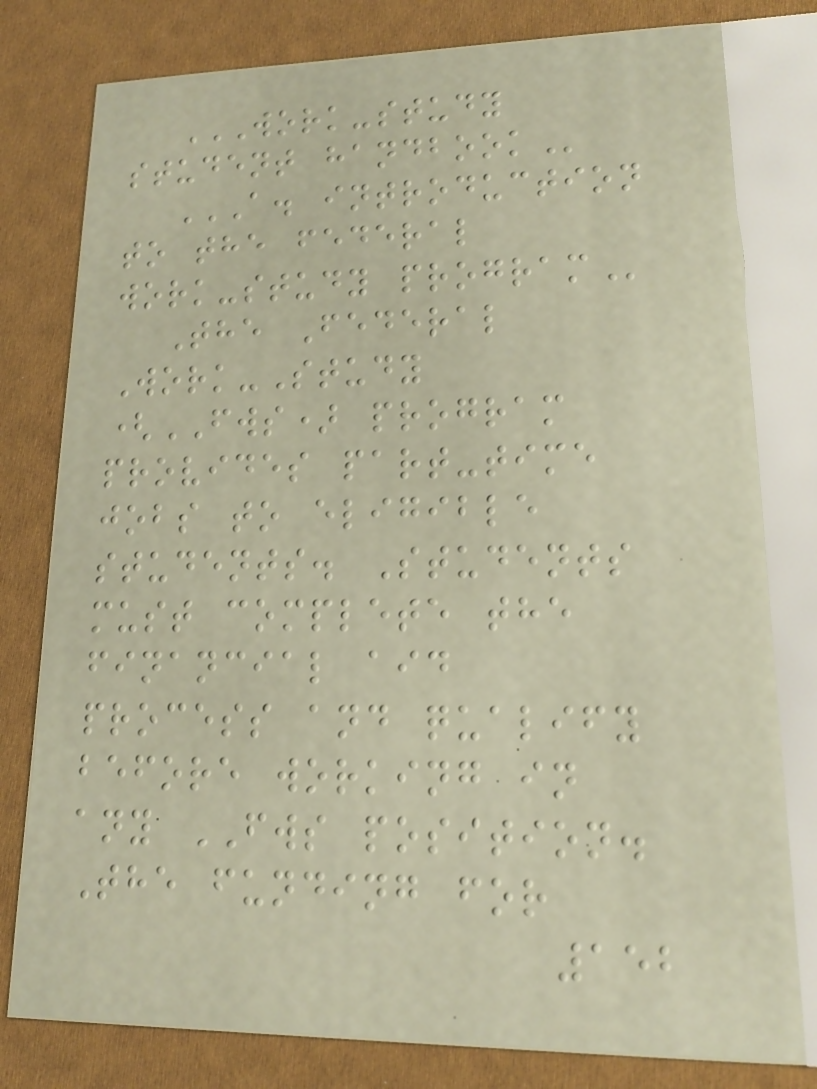WORK-STUDY
STUDENT HANDBOOK
A. INTRODUCTION
TO THE FEDERAL
WORK-STUDY PROGRAM
The Federal
Work-Study
(FWS) program
provides part-time
jobs to eligible
students. Students
must complete the
financial aid
process and qualify
before working in
any FWS position.
The funding for
152
